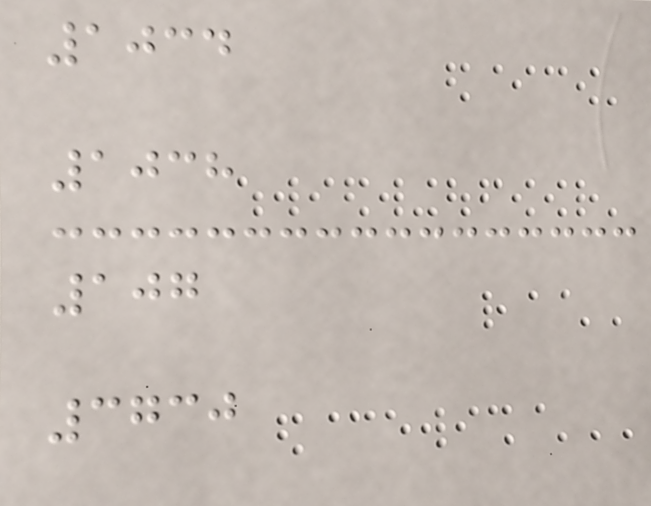1034
1038
107
3730
